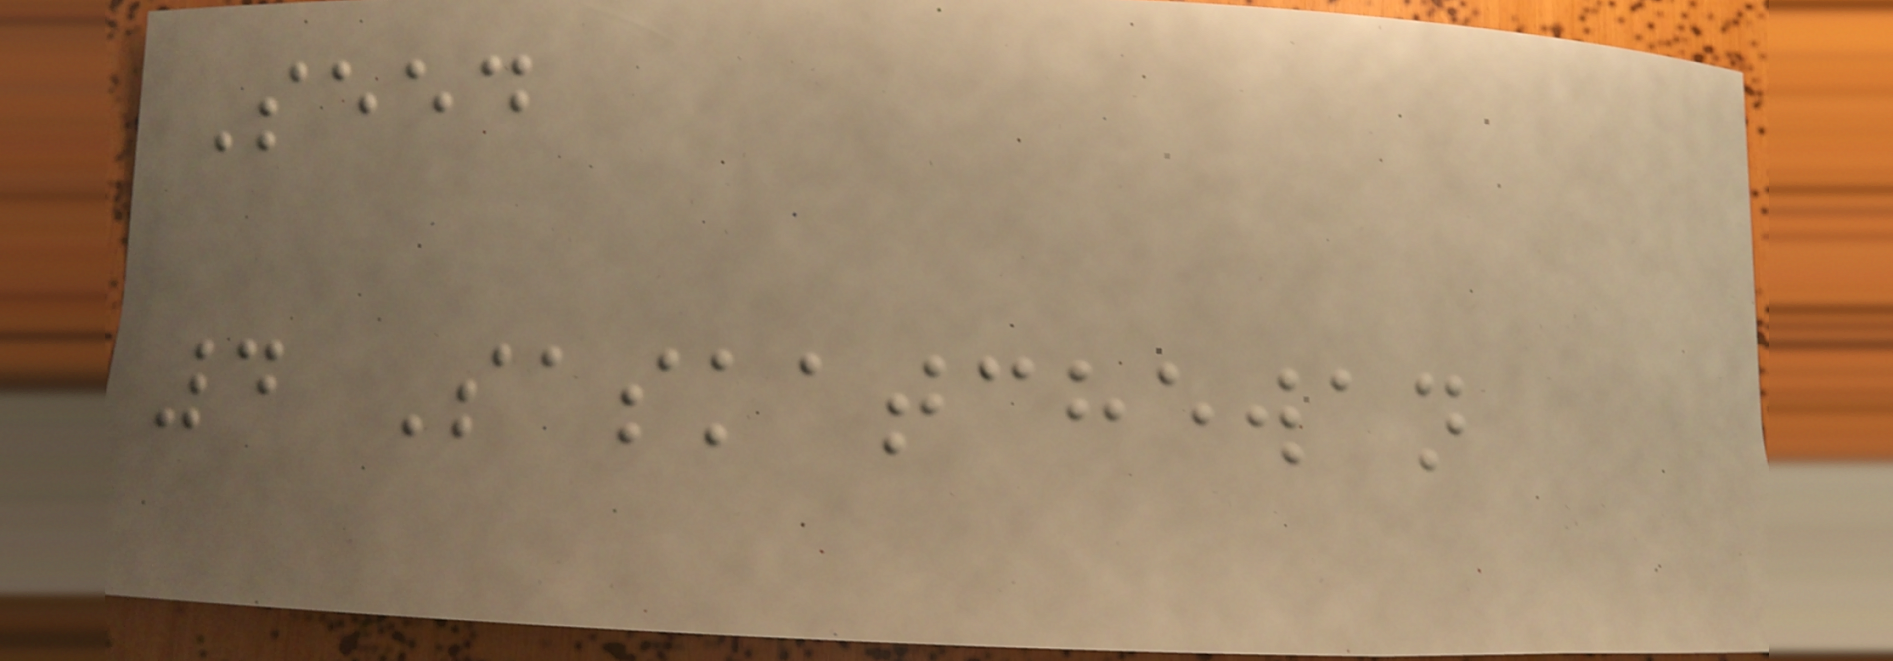Seed
4 Saskatchewan
